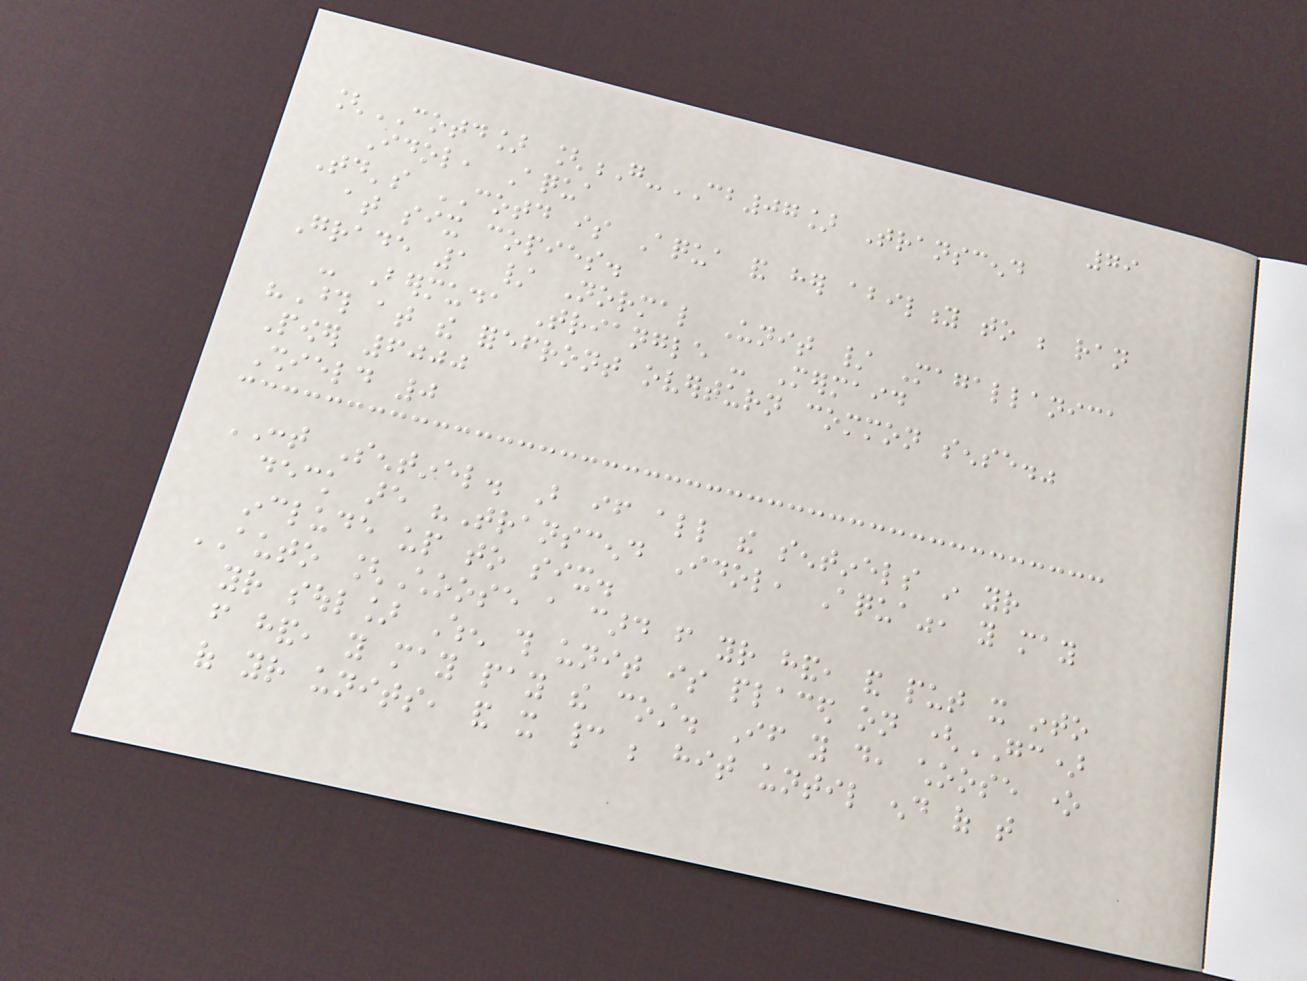79
[COTD] [G-CB07] Transcend
Idol, Aqua
Today's COTD is Aqua and her ability to be ran
at six copies.
Grade 1 / Normal Unit / Magallanica
- Bermuda Triangle - Mermaid
"Those at the forefront overturn common sense."
Power 6000
Shield 0
CONT Sentinel. But if all the sentinels in your
deck are "Transcend Idol, Aqua", you may
include up to six.
AUTO [Choose a card from your hand, and put it into
your soul] When this unit is placed on (GC)
from hand, you may pay the cost. If you do, choose one
of your units, and it cannot be hit until end of that
